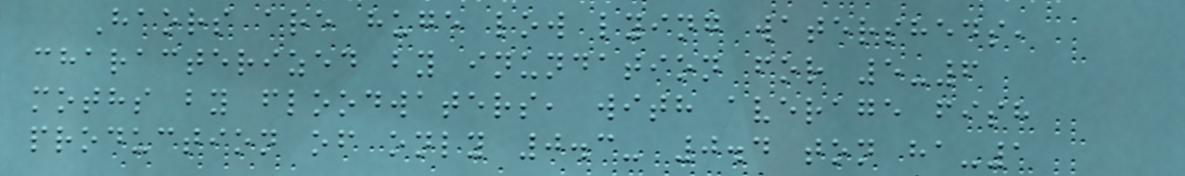Haors are huge low lying watersheds,
characterized by inundation for 5-6
moths by floodwaters, with average fish
production of only 0.3- 0.4 ton ha-1
